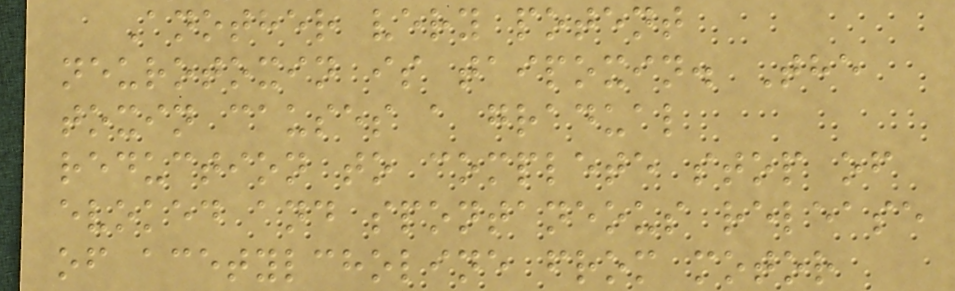Another very potent
neurotoxin is taipoxin. The
toxin causes a gradual
reduction to complete stop of
evoked and spontaneous release
of acetylcholine from motor
